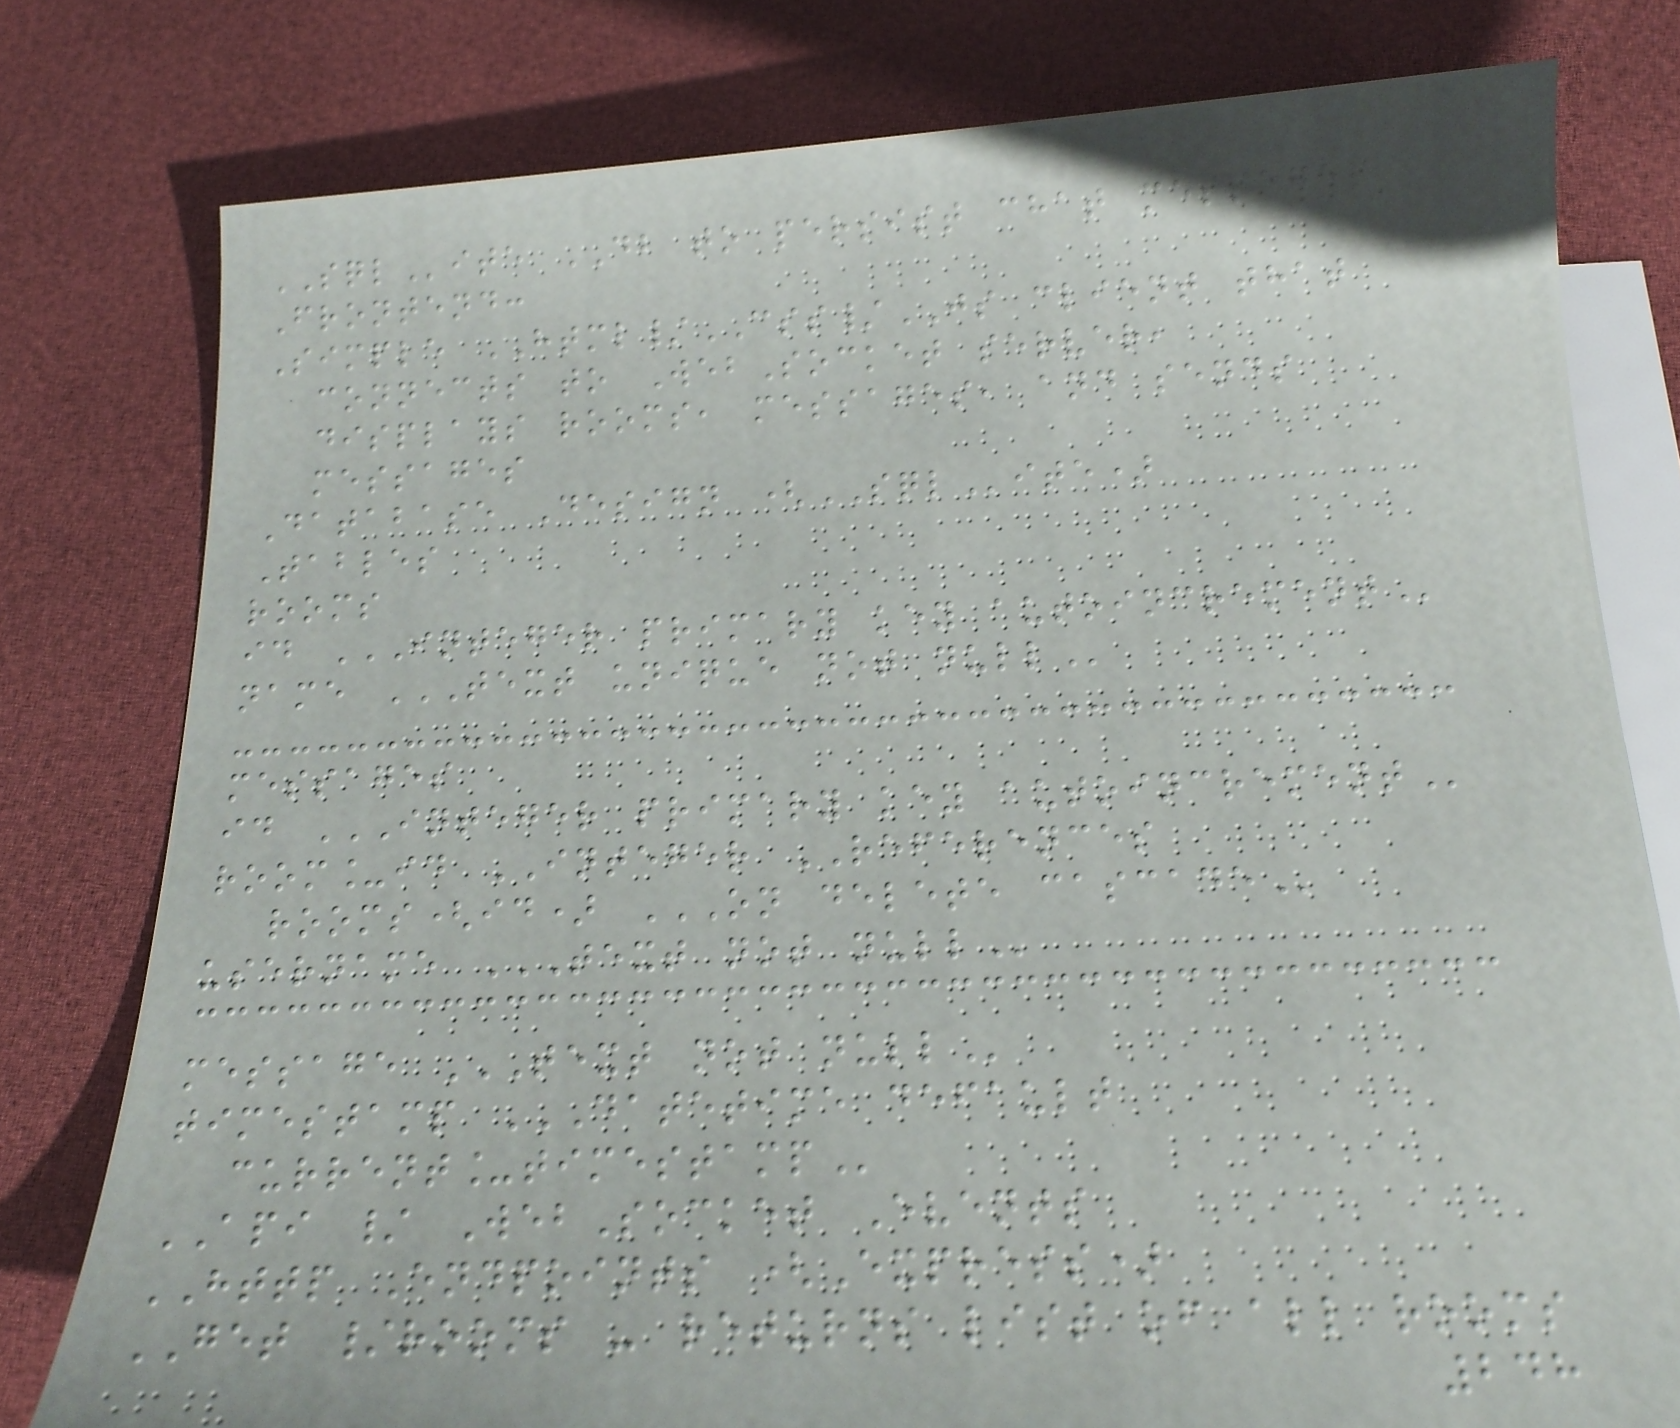SQLite DB to persist chat messages
Frontend:
Simple HTML/CSS/JS client that
connects to WebSocket server,
displays rooms, messages, and sends
messages
Database Design (SQLite)
Tables
rooms
id INTEGER PRIMARY KEY AUTOINCREMENT
name TEXT UNIQUE NOT NULL
messages
id INTEGER PRIMARY KEY AUTOINCREMENT
room_id INTEGER REFERENCES
rooms(id) ON DELETE CASCADE
username TEXT NOT NULL
message TEXT NOT NULL
timestamp DATETIME DEFAULT
CURRENT_TIMESTAMP
API / WebSocket Events
HTTP Endpoints (Express)
GET /rooms - returns list of all rooms
248
